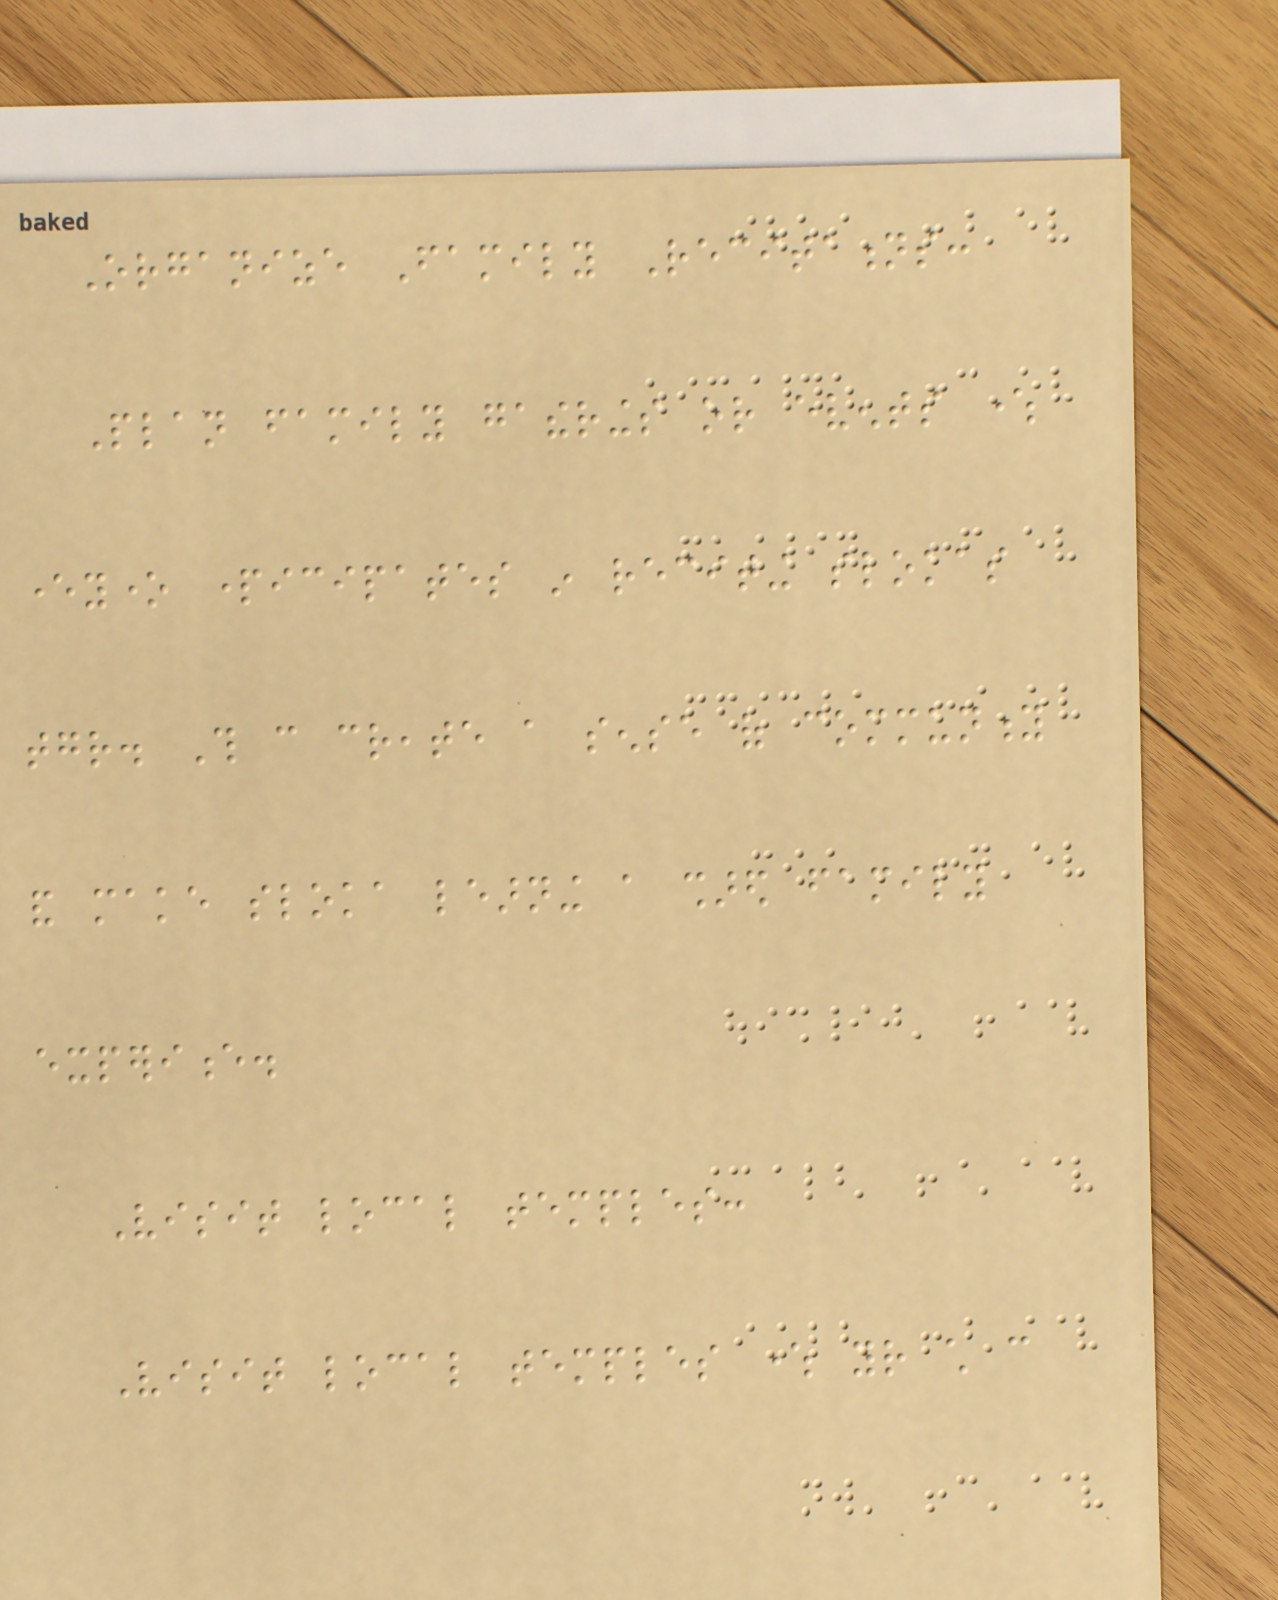Organize Family Recitations:
Plan family gatherings or events where
everyone participates in reciting slokas
together. This can create a sense of community
and make sloka learning a shared family
experience.
Visit local temples:
Visit local temples where your child can
